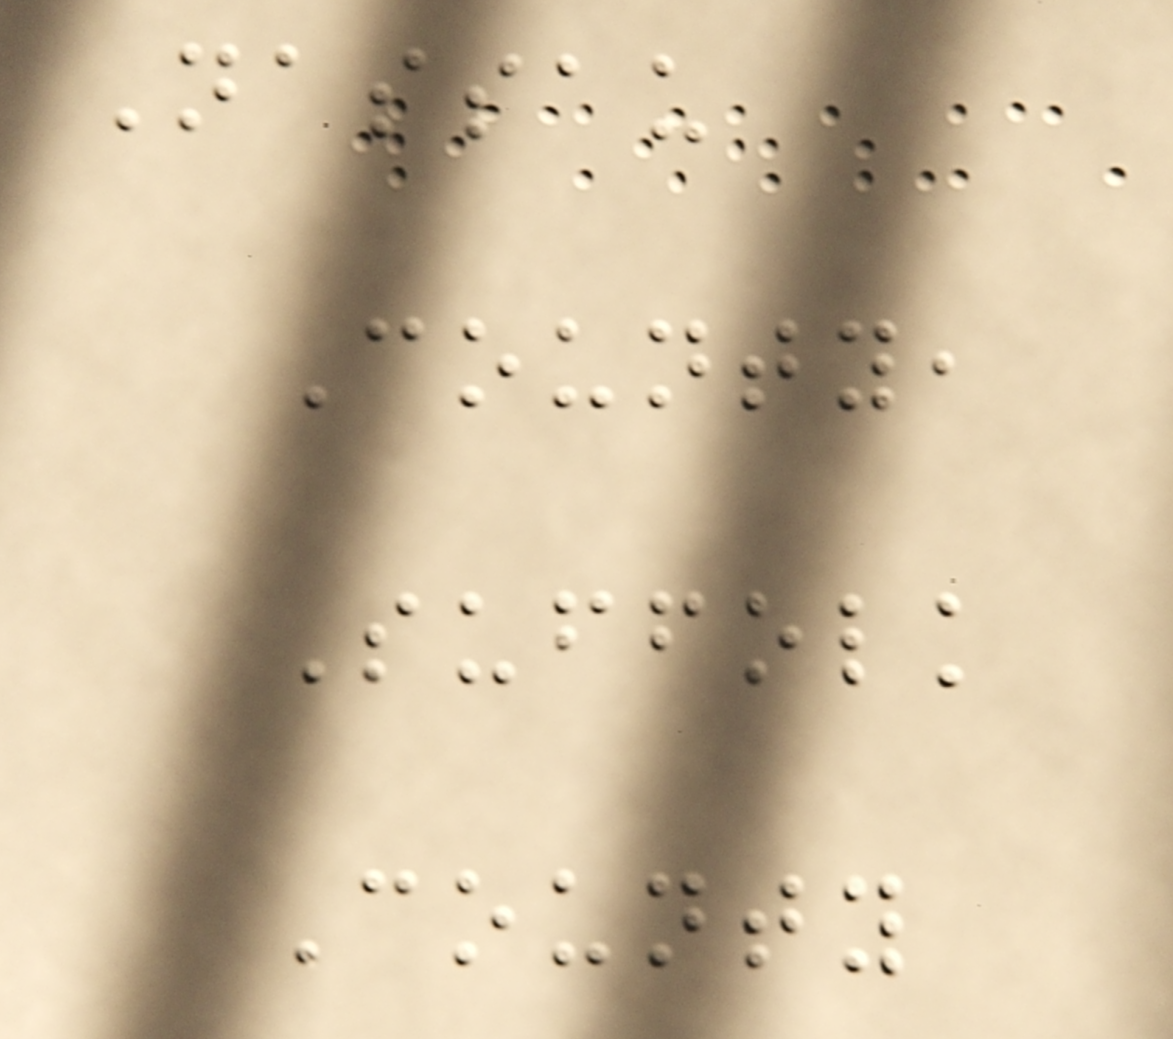Nassau
County,
Suffolk
County
